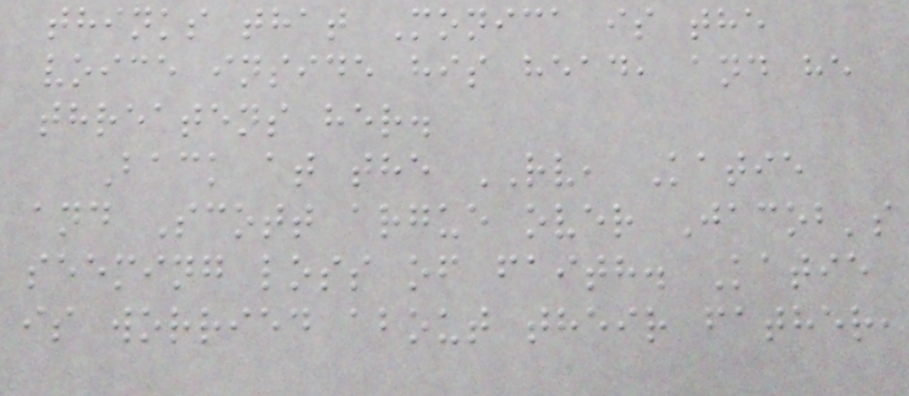thinks that Monica is the
voice inside his head, and he
threatens her.
Back at the RV, Katie
and Scott argue over Jacob's
seeming loss of faith. Katie
is worried about their father,
